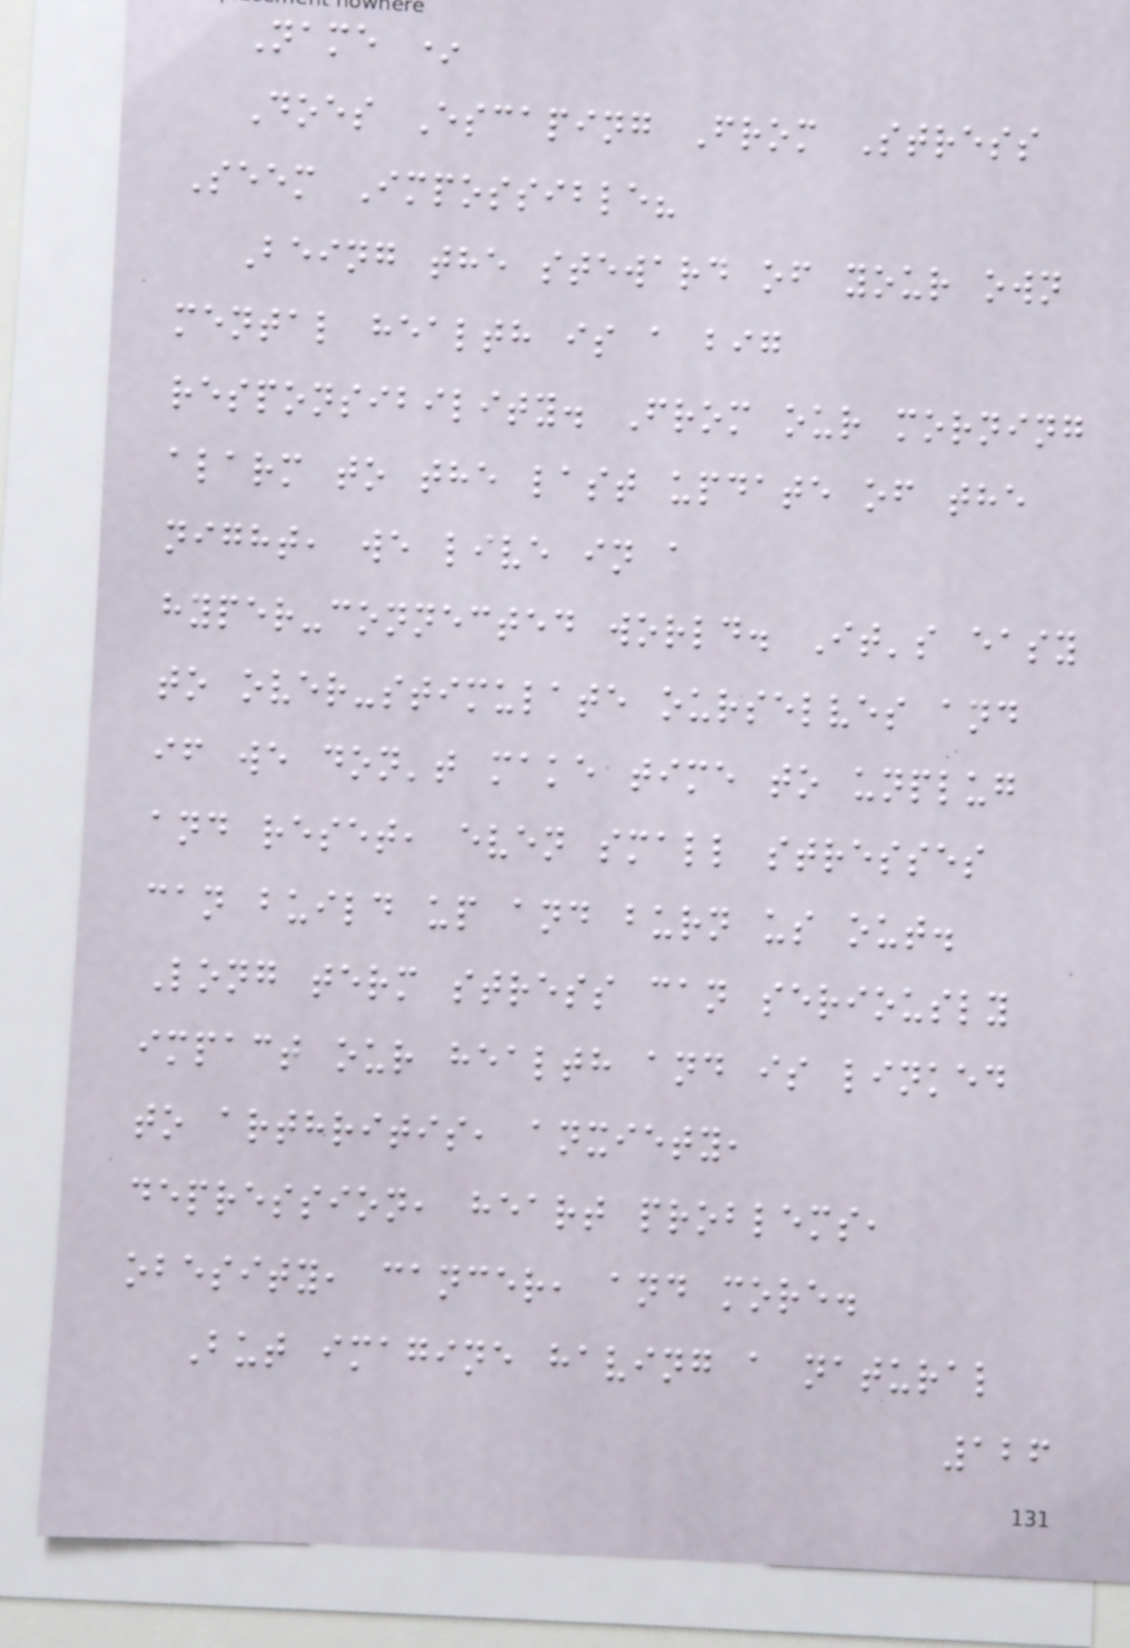Name *
Does Escaping From Stress
Seem Impossible?
Being the steward of your own
mental health is a big
responsibility. From our morning
alarm to the last update of the
night, we live in a
hyper-connected world. It's easy
to over-stimulate ourselves and
if we don't make time to unplug
and reset, even small stresses
can build up and burn us out.
Long term stress can seriously
impact our health and is linked
to arthritis, anxiety,
depression, heart problems,
obesity, cancer, and more.
But imagine having a natural
126
